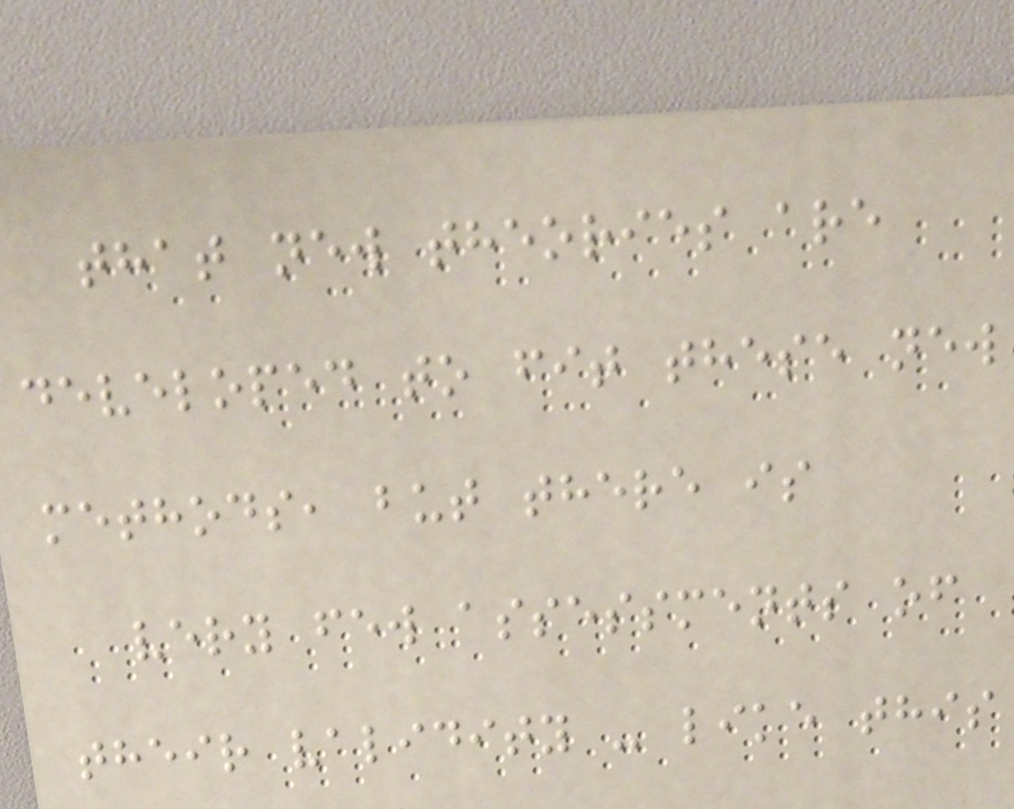that new theories are
developed to fit these new
methods, but there is
very few assessments of
their validity - like this
